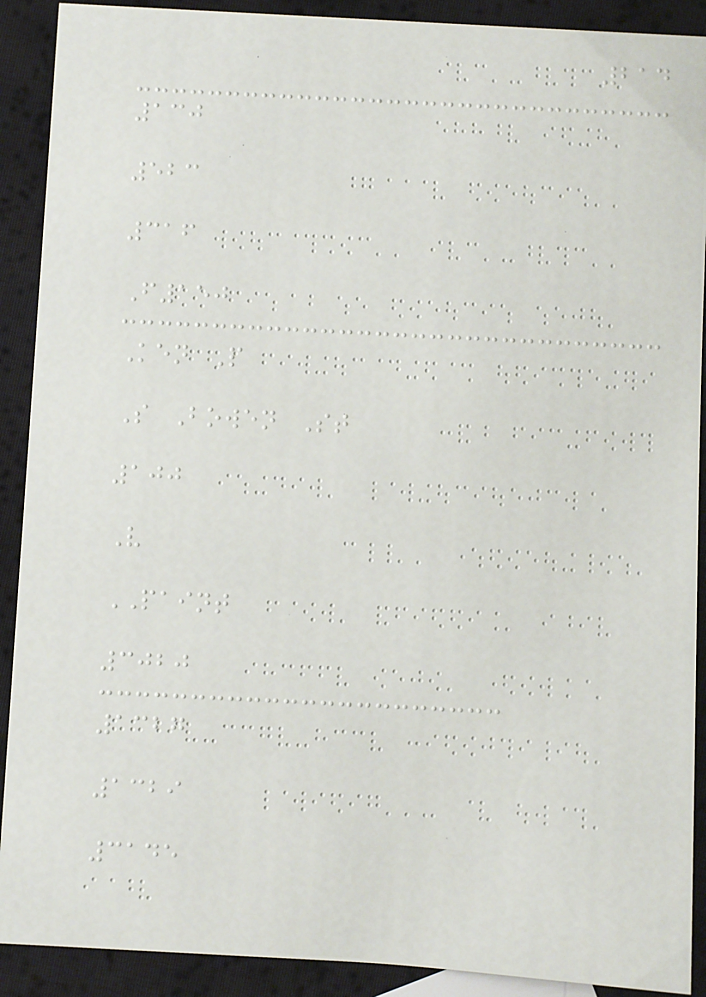214
130
523
316
F150
Ken P
S Bowen St
100
V
PAINT
3020
1327
1329
3145
